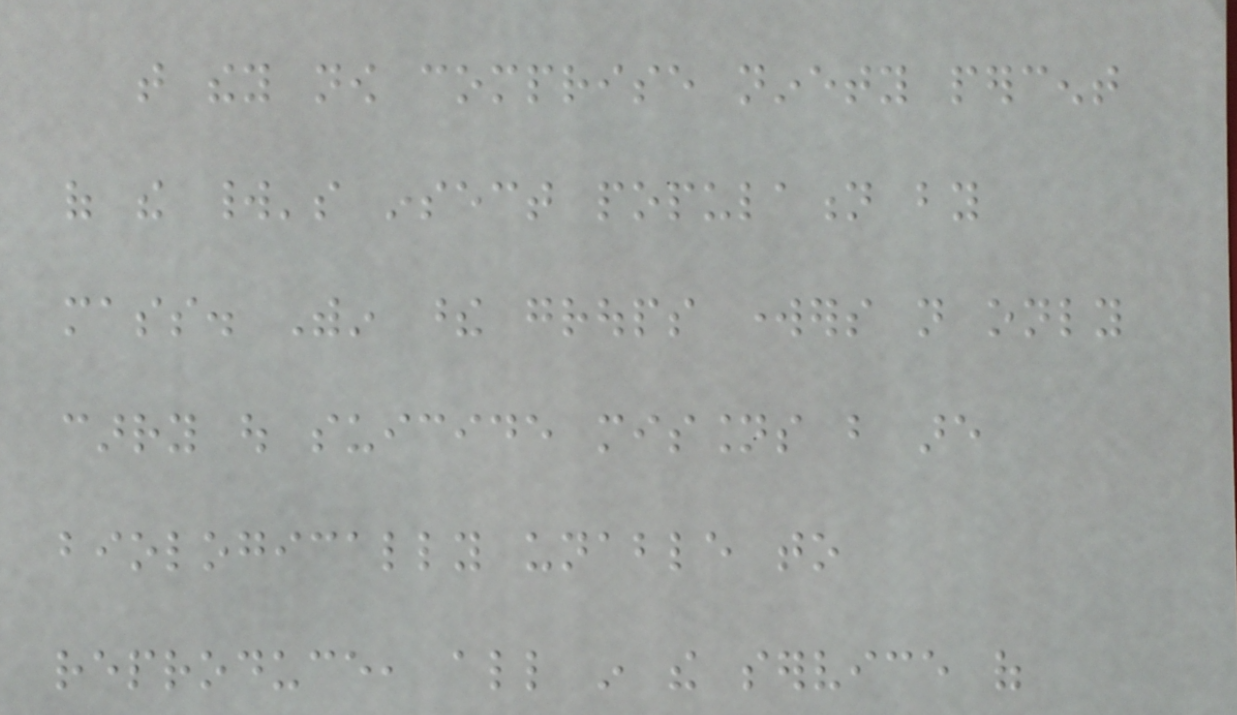that they now comprise ninety percent
of the world's insect population by
mass. Within these groups workers not only
carry out suicide missions but are
biologically unable to
reproduce, all in the service of
